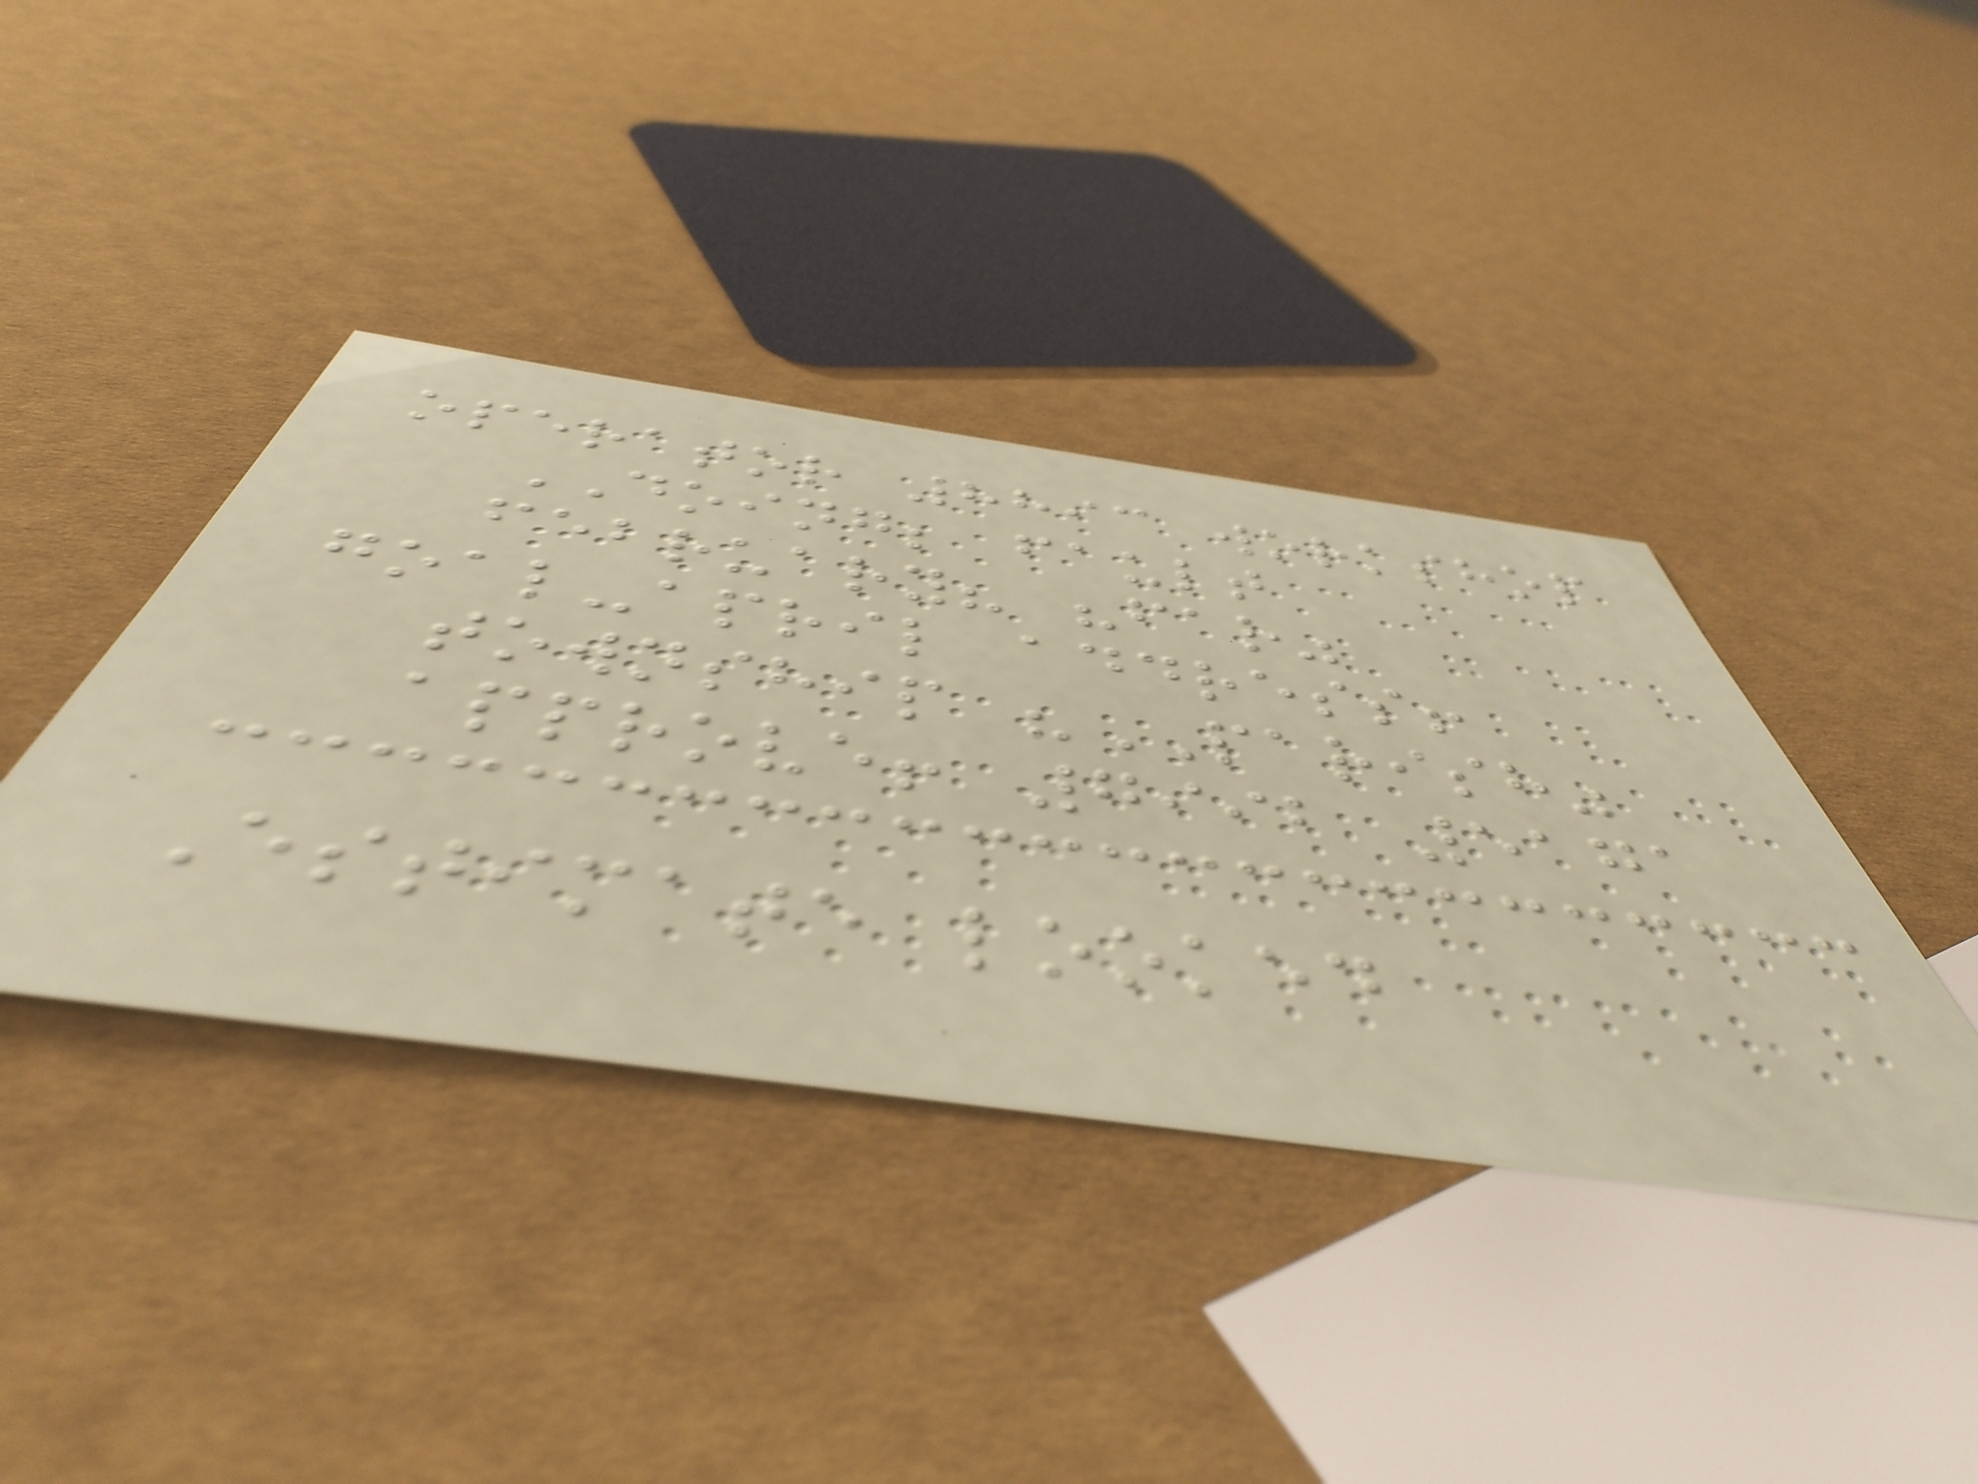operator 8893 workshop
DOING; fault
february? "far"
goal-april address!
township "PARISH"
approve! 7992 5171
Estimate looked
